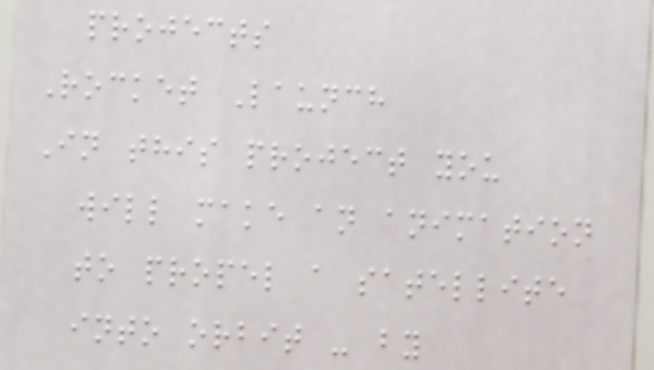projects
Rocket Launch
In this project you
will make an animation
to propel a satellite
into orbit - by
